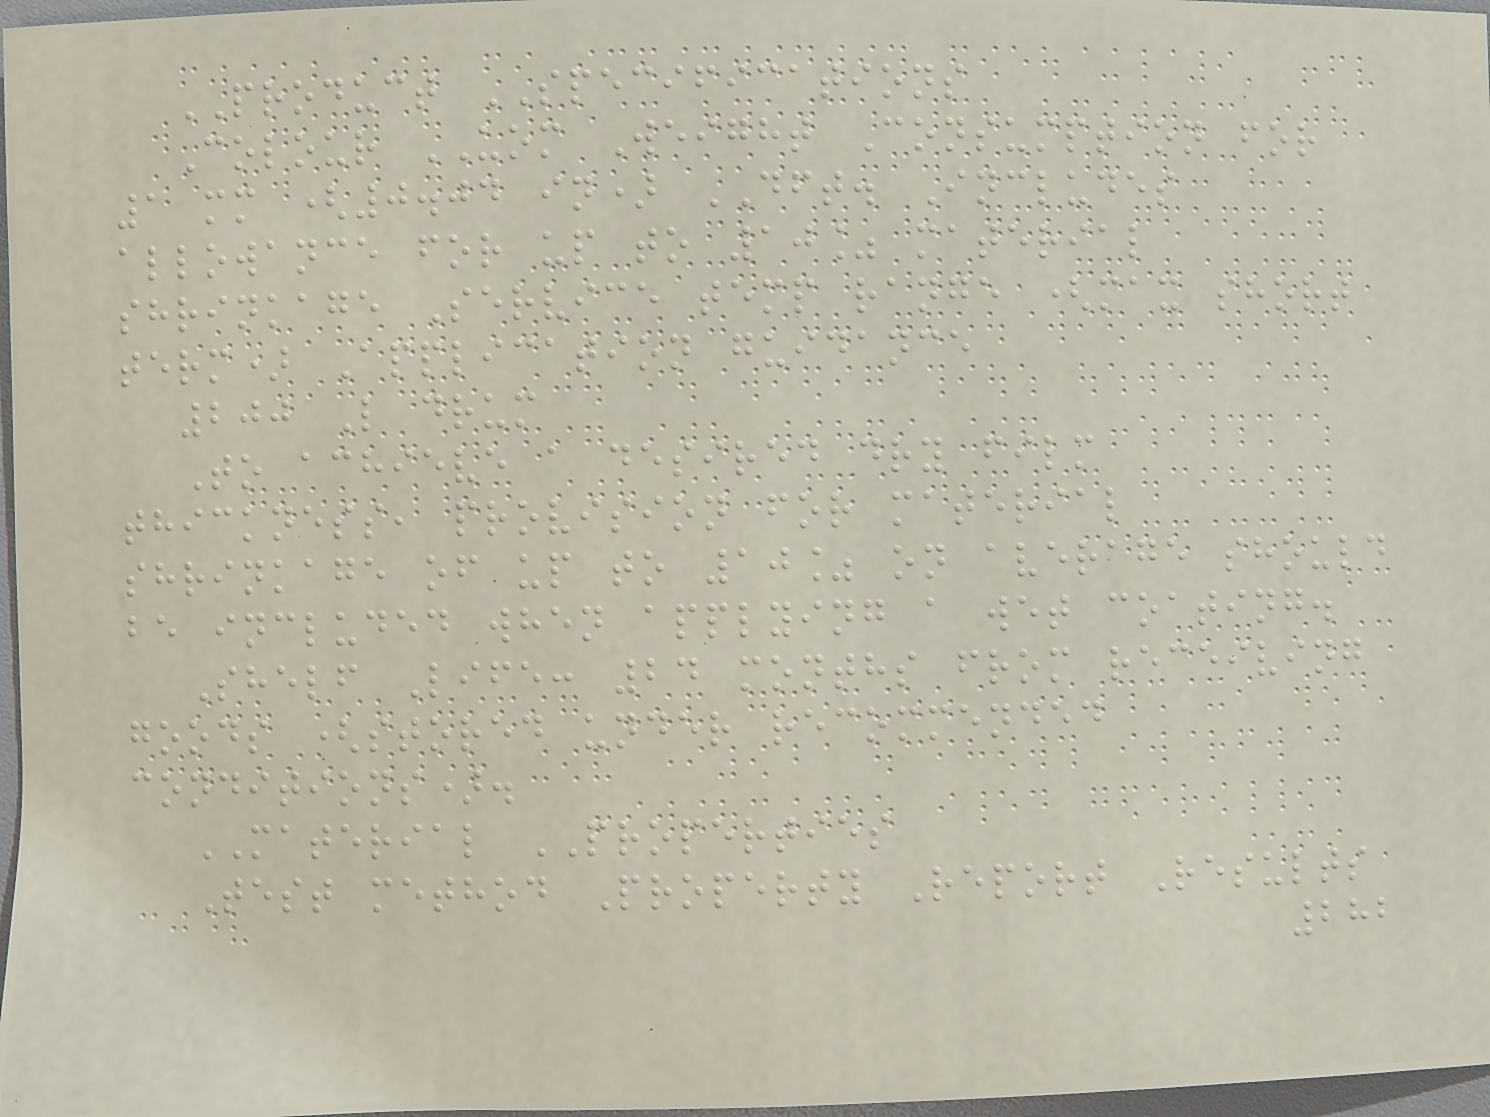PRODUCT SPECIFICATIONS
Colour UOM Weight Consumption for
1 mm (0.04 in) DFT. Includes
allowance for up to 10% material
shrinkage Service temp range (max short
term) Application guidance
200 L drum
To achieve a desired dry film
thickness, provision for material
shrinkage of up to 10% on average should
be included when applying a wet coating.
Shelf Life: 24 months from receiving
goods (stored under recommended
conditions).
MATERIAL PROPERTIES
Test method Property Report Results
282
